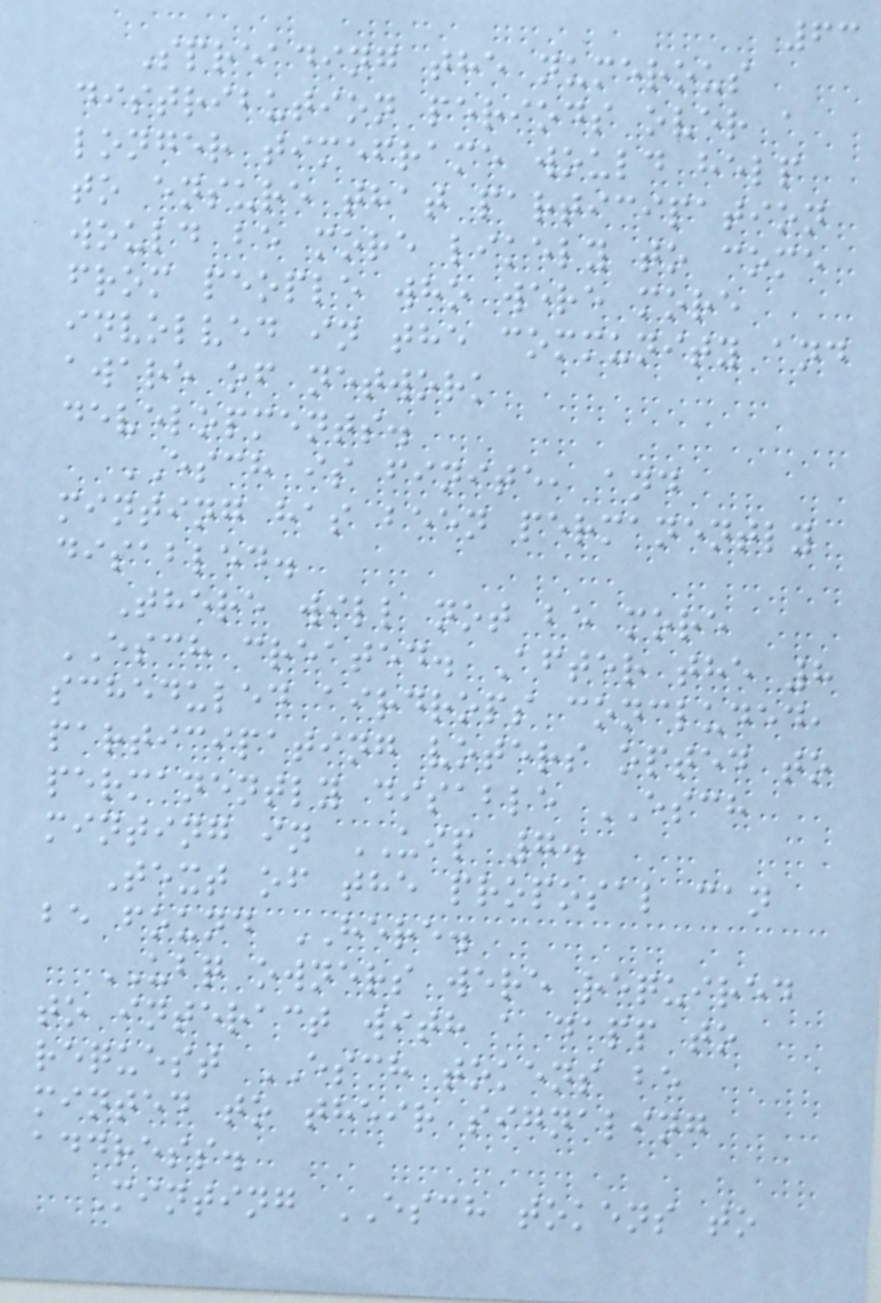63
Spreading the numerous
distribution periods over a
longer timeframe would help
to ensure that participation
would be more likely to come
from people who were more
involved in the community and
aware of network
developments.
ESCH is finite, and
minting has been permanently
disabled.
There will not be more
ESCH created. After the 8
scheduled airdrops concluded,
participating voters opted to
permanently disable ESCH
minting in UIP 7.
Text of the proposal can
be found HERE.
UBQ owners were required
to interact with a dapp to
request ESCH tokens be
minted to their signaling
address.
Minting ESCH tokens to
